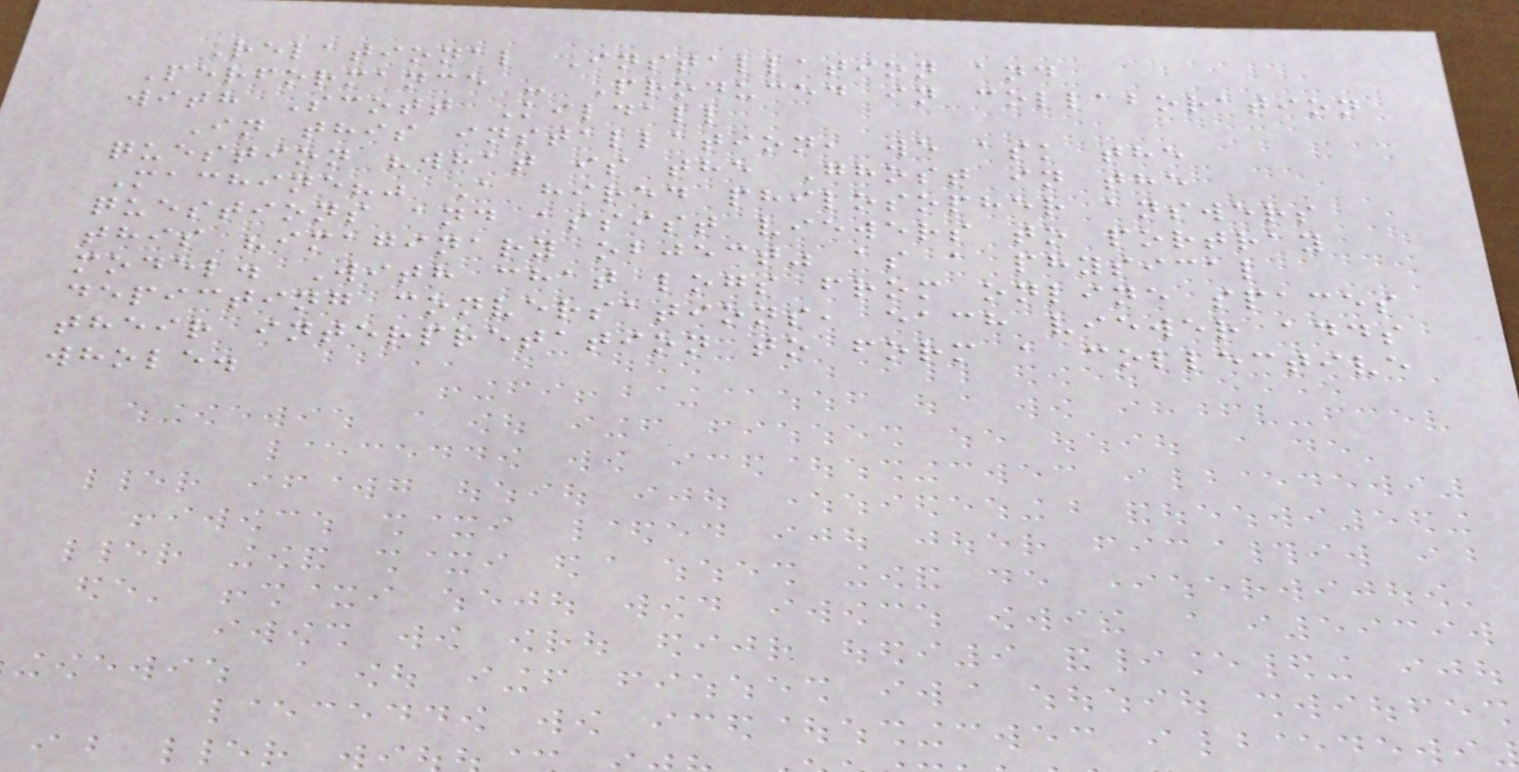Relational Installation and
Performance - Produced in collaboration
with Scott Kildall
In this installation, we ask the
question "what is the Ghost in the
Machine?" A hired philosopher answers
questions and assist viewers to portray
this "imaginary object" as a physical
model. With chat logs from online spaces
depicting conversations, each viewer adds
their interpretation to form a collective
whole.
